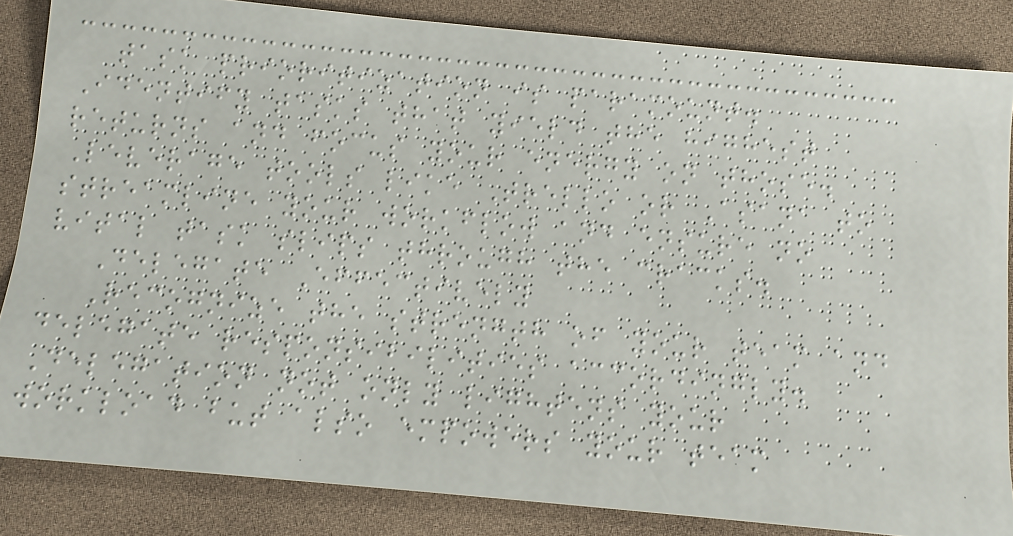task prioritization is paramount.
Identify tasks that yield the highest
returns and focus your energy on those.
Leverage tools like Trello or Asana to
streamline your workflow and ensure no
vital task slips through the cracks.
Delegate Effectively
Recognize the strength of your team and
delegate responsibilities accordingly.
Delegation not only lightens your
workload but also empowers your team
